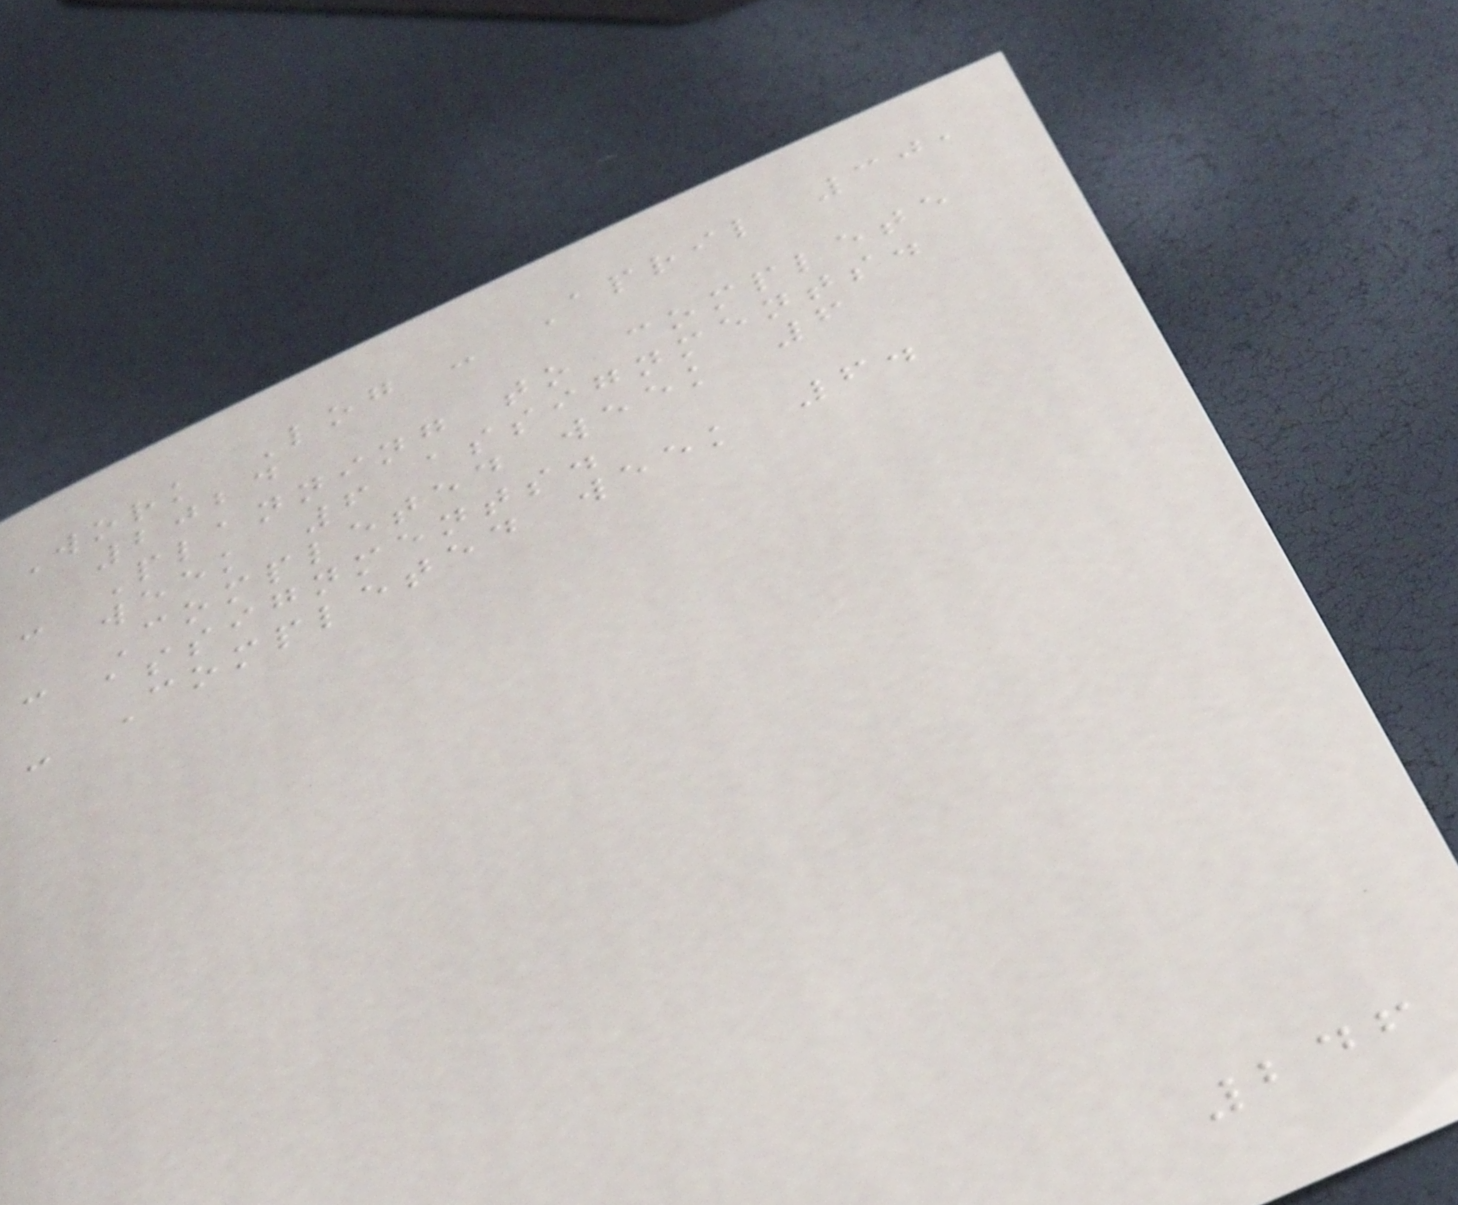Work Log - April 30,
2024
- Planning to complete
week 6 assignments.
- Completed week 6
assignments.
- Completed week 6.
246
